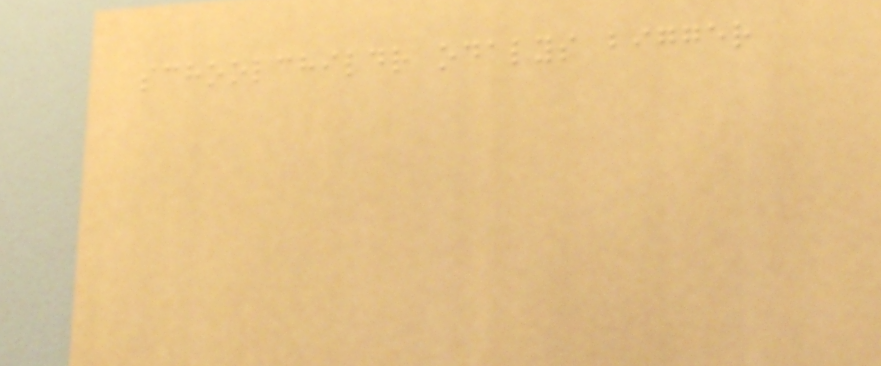schoolchildr odalys bigger
